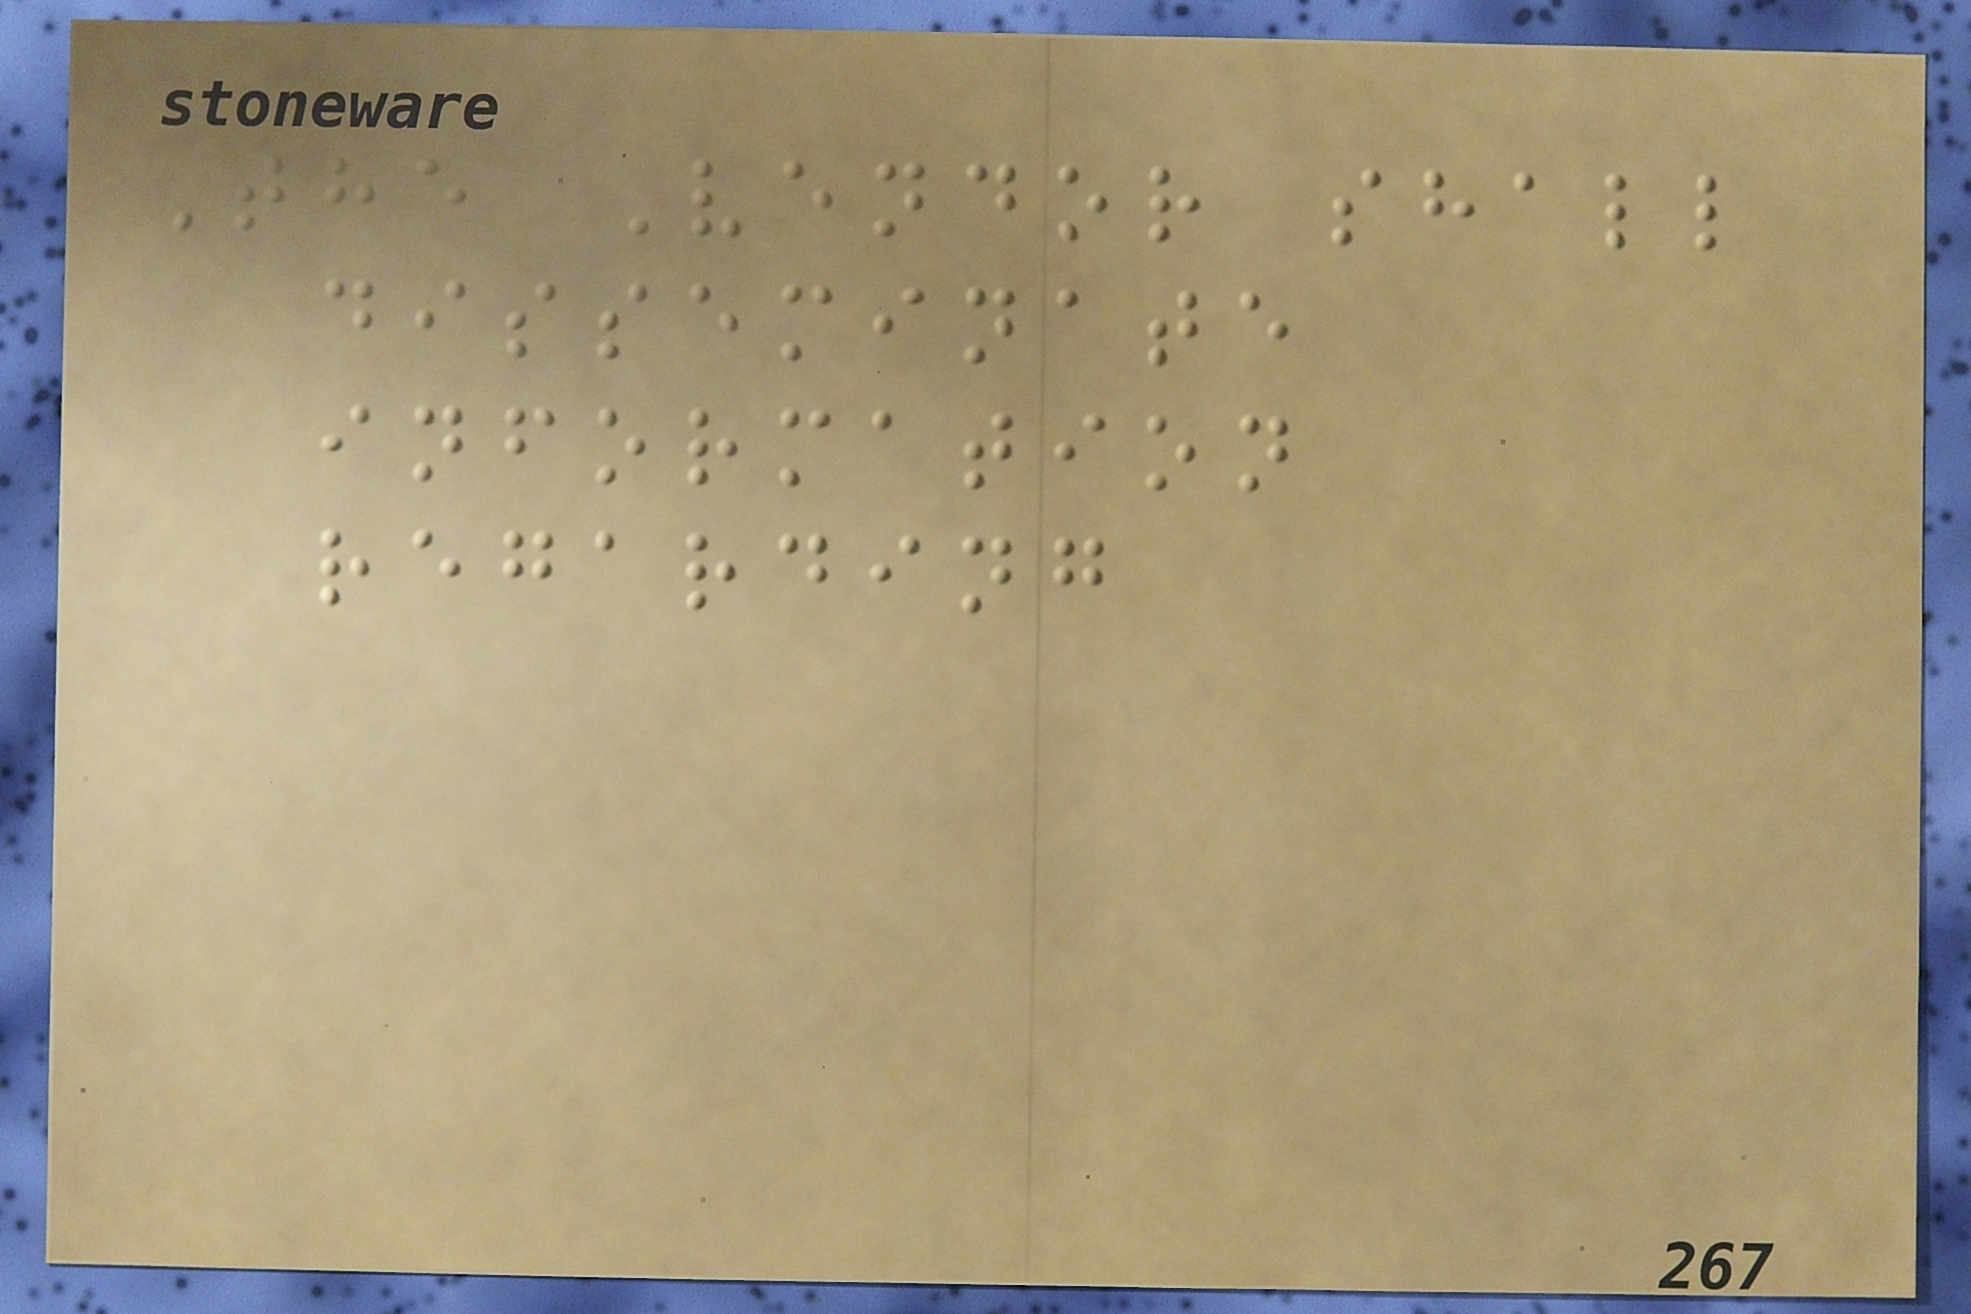The Vendor shall
disseminate
information
regarding
